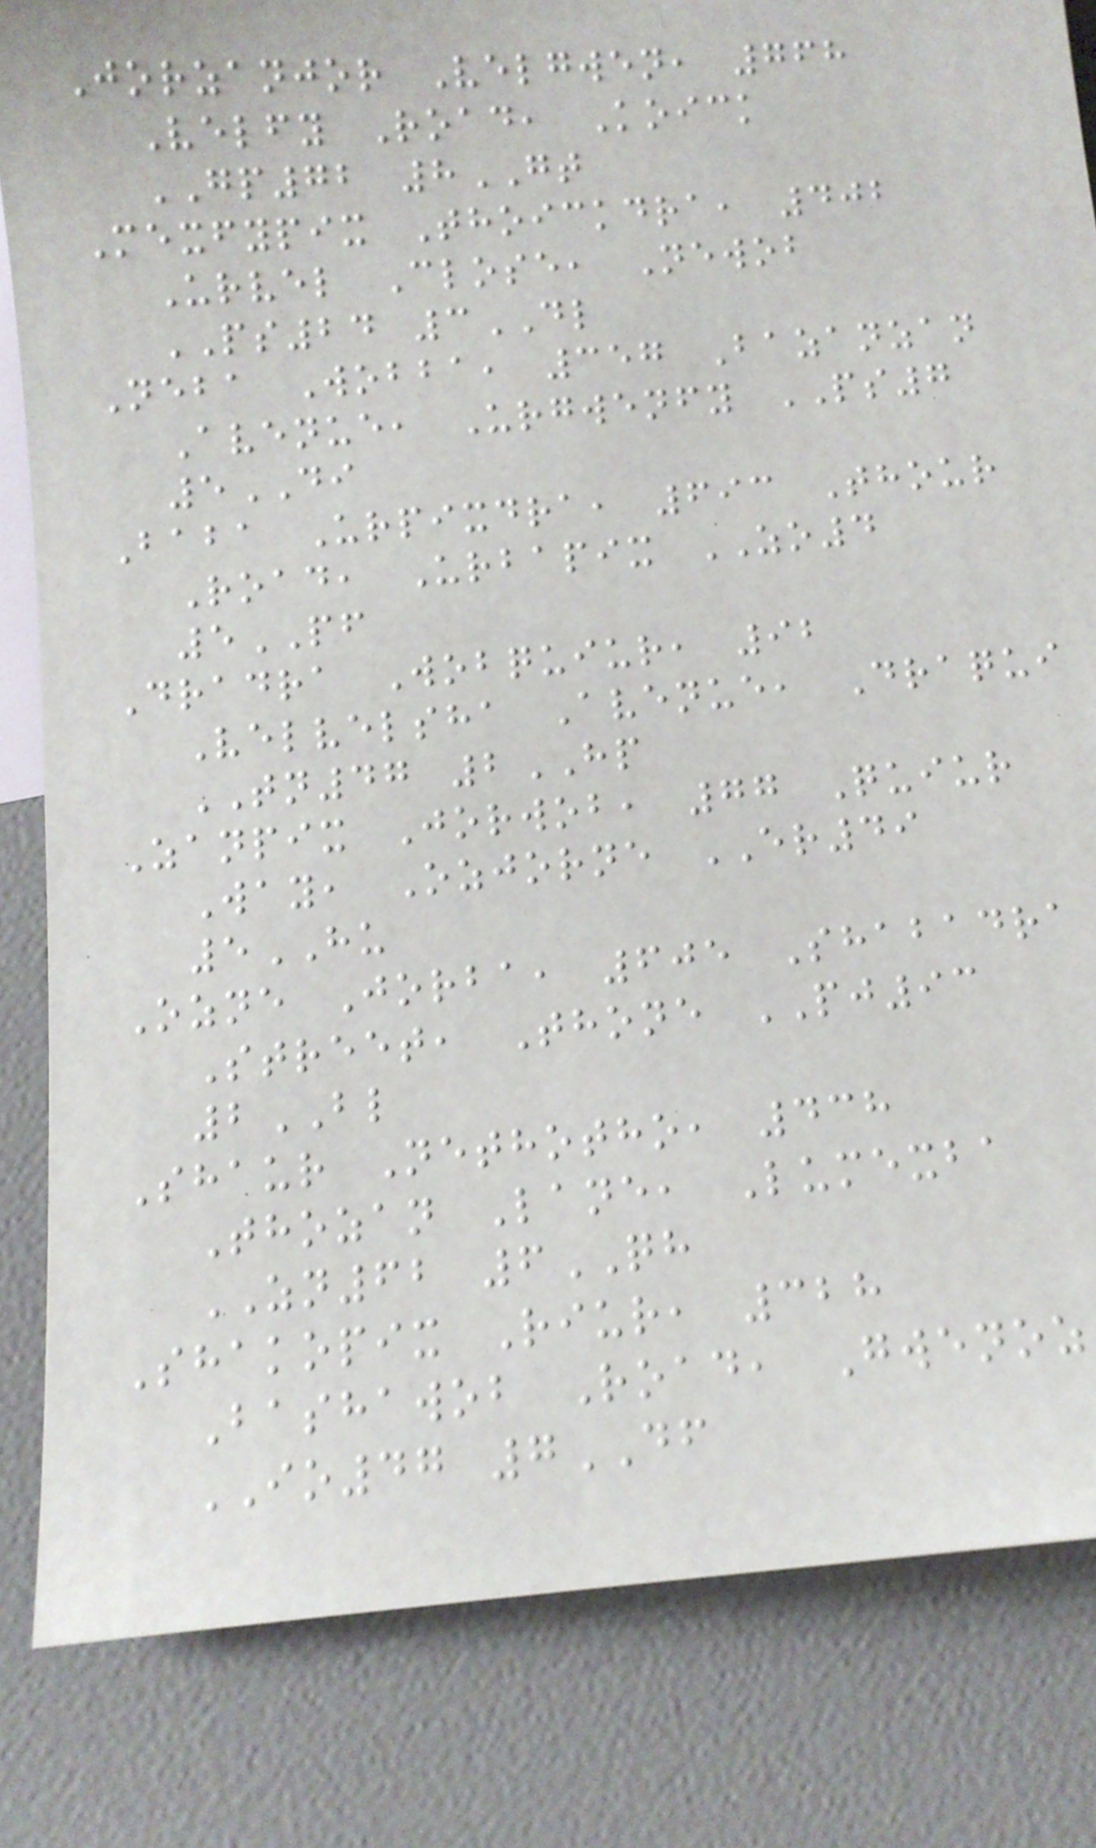Jorzanjor Velgwen, 768
Velfy Road, Koick
GP72 8GT
Mexfypix Thoickdra, 402
Urvel Close, Newob
PS24 3DL
Neba Wobba, 357 Bazanzan
Avenue, Urgwenfy PS7
5DI
Baba Urpixdra, 693 Thour
Road, Urbapix ZO4
5PF
Dradra Wobquiur, 92
Velvelsha Avenue, Draqui
TN47 2HP
Zanpix Jorwob, 77 Quiur
Way, Ozjorne ER49
5HU
Ozne Jorba, 605 Shabadra
Street, Thone PJ93
2BL
Shaur Nethotho, 438
Thozan Lane, Lumexba
ZN62 6QH
Shakopix Riur, 328
Bashawob Road, Gwenoz
IO47 7DF
